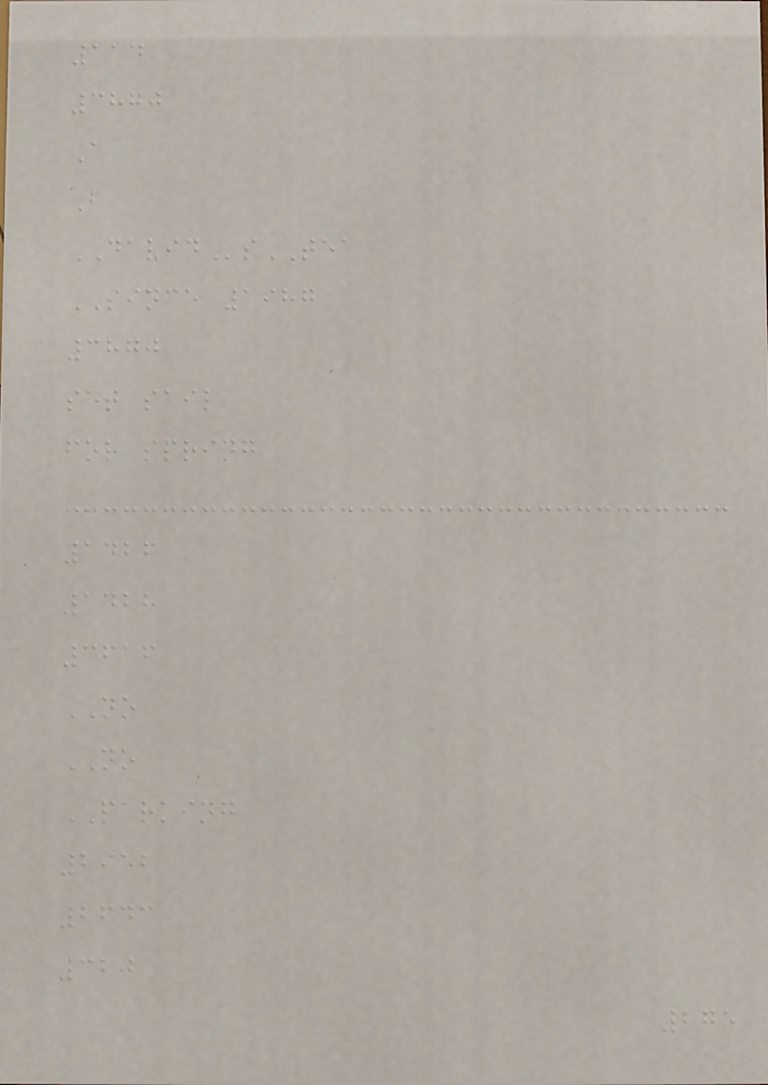114
3870
A
B
DAVIDsTEA
SINCE 1987
3870
set sail
for spring
1426
1428
3616
NO
NO
PARKING
2952
2643
320
275
